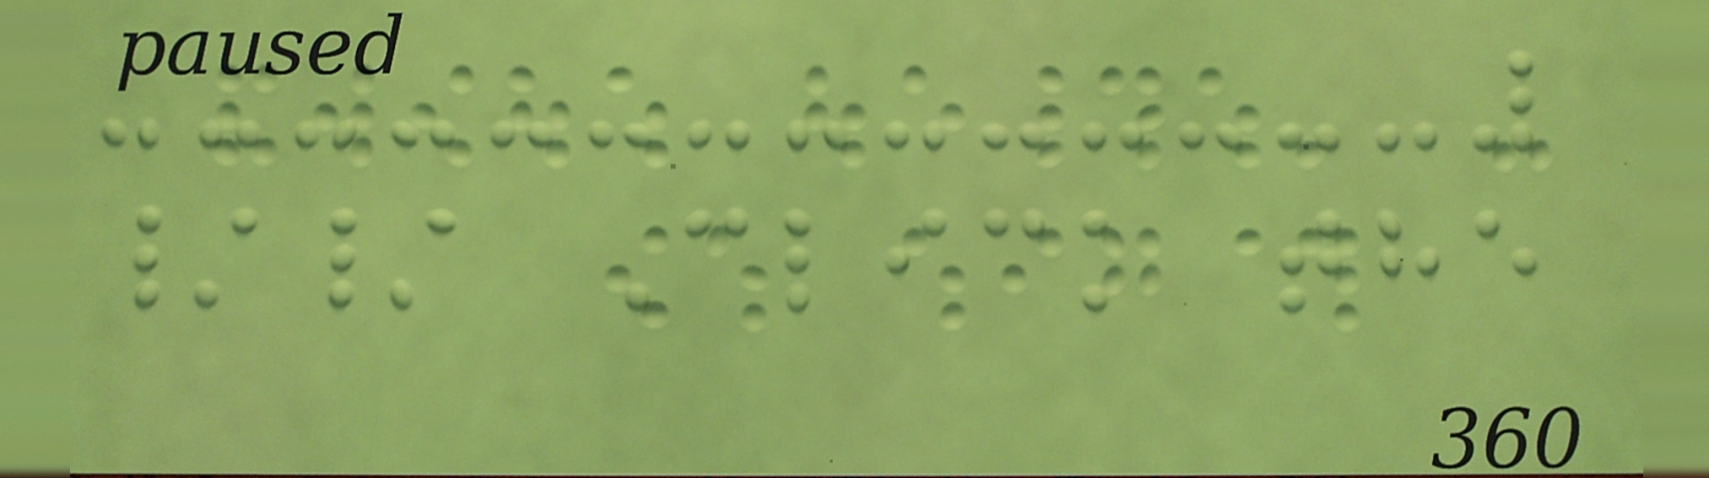// Click the
